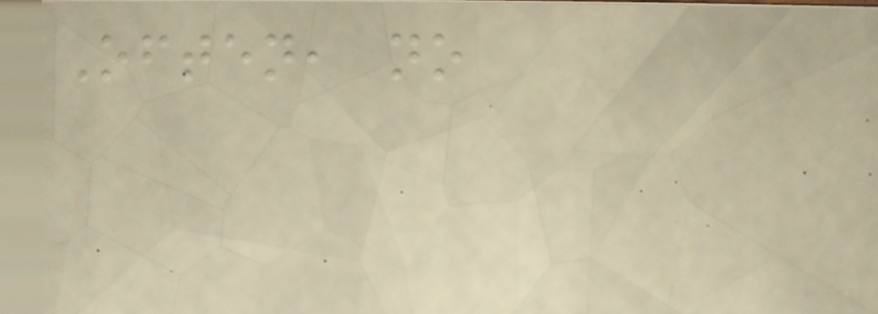Often, no
